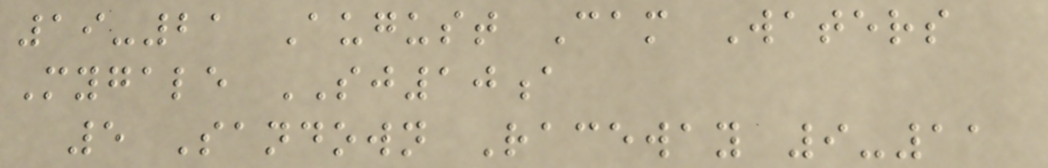19-21 August Cam Waters
Mygale SJ10a
5 Sandown Raceway 9-11
